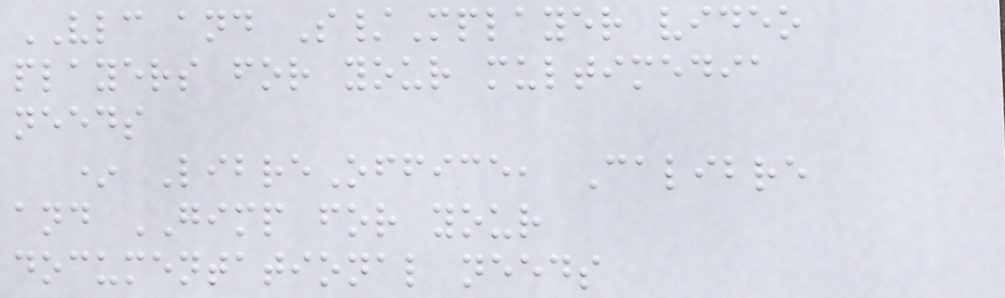VLC and S/Mplayer video
players for your multimedia
needs
* LibreOffice, Calibre
and GIMP for your
documentational needs
